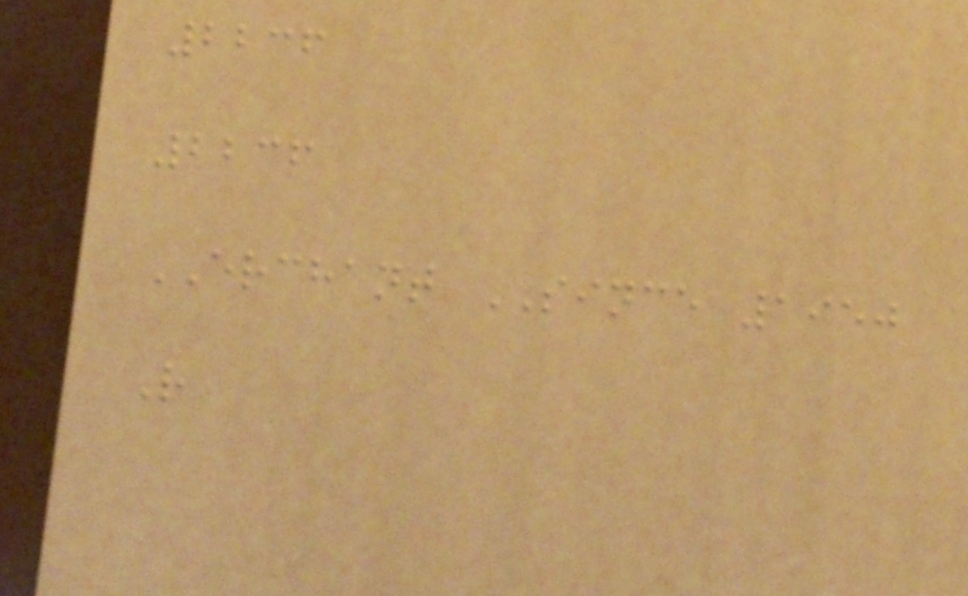2236
2236
ERCHANT SINCE 1950
R
